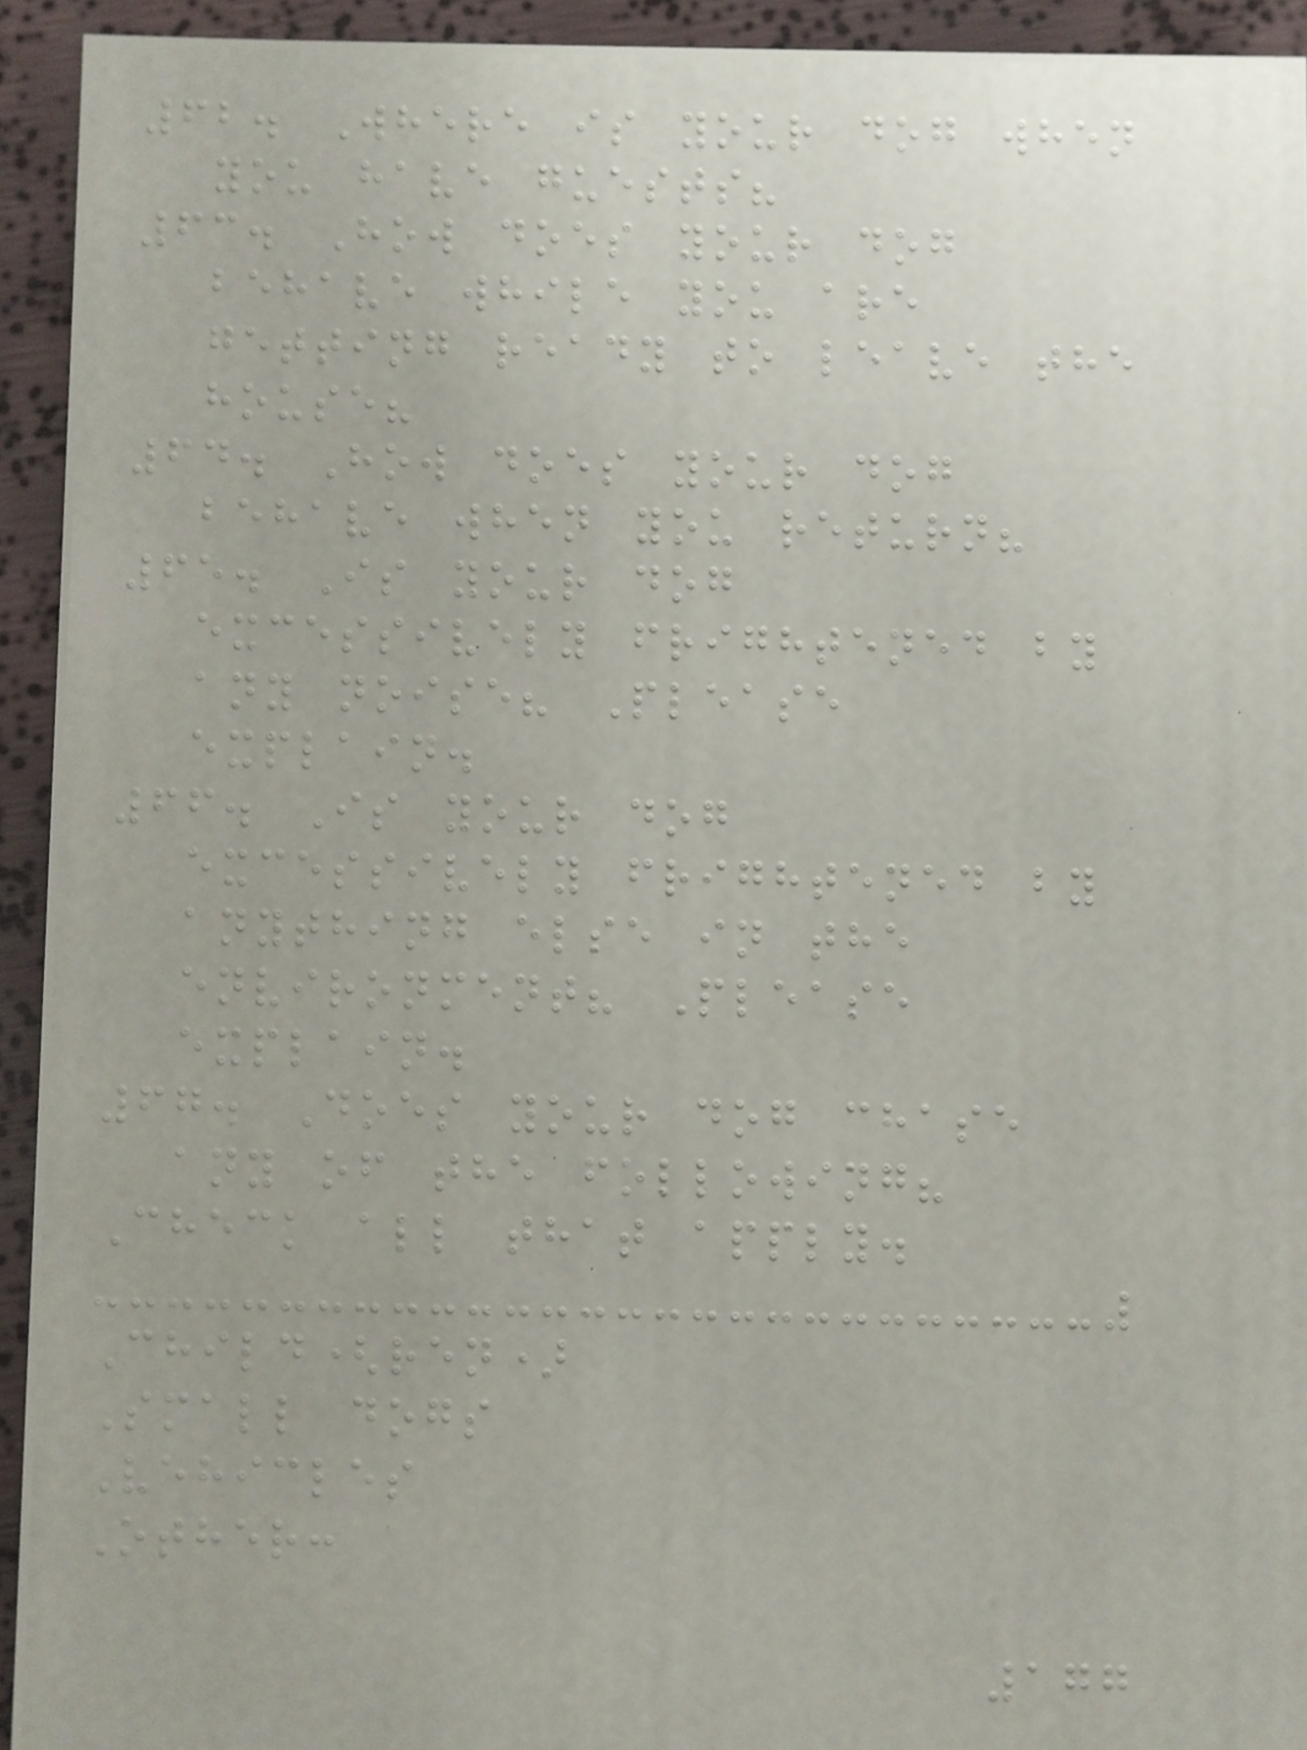62. Where is your dog when
you have guests?
63. How does your dog
behave while you are
getting ready to leave the
house?
64. How does your dog
behave when you return?
65. Is your dog
excessively frightened by
any noise? Please
explain.
66. Is your dog
excessively frightened by
anything else in the
environment? Please
explain.
67. Does your dog chase
any of the following?
Check all that apply.
Child(ren)
Small dogs
Vehicles
Other:
177
